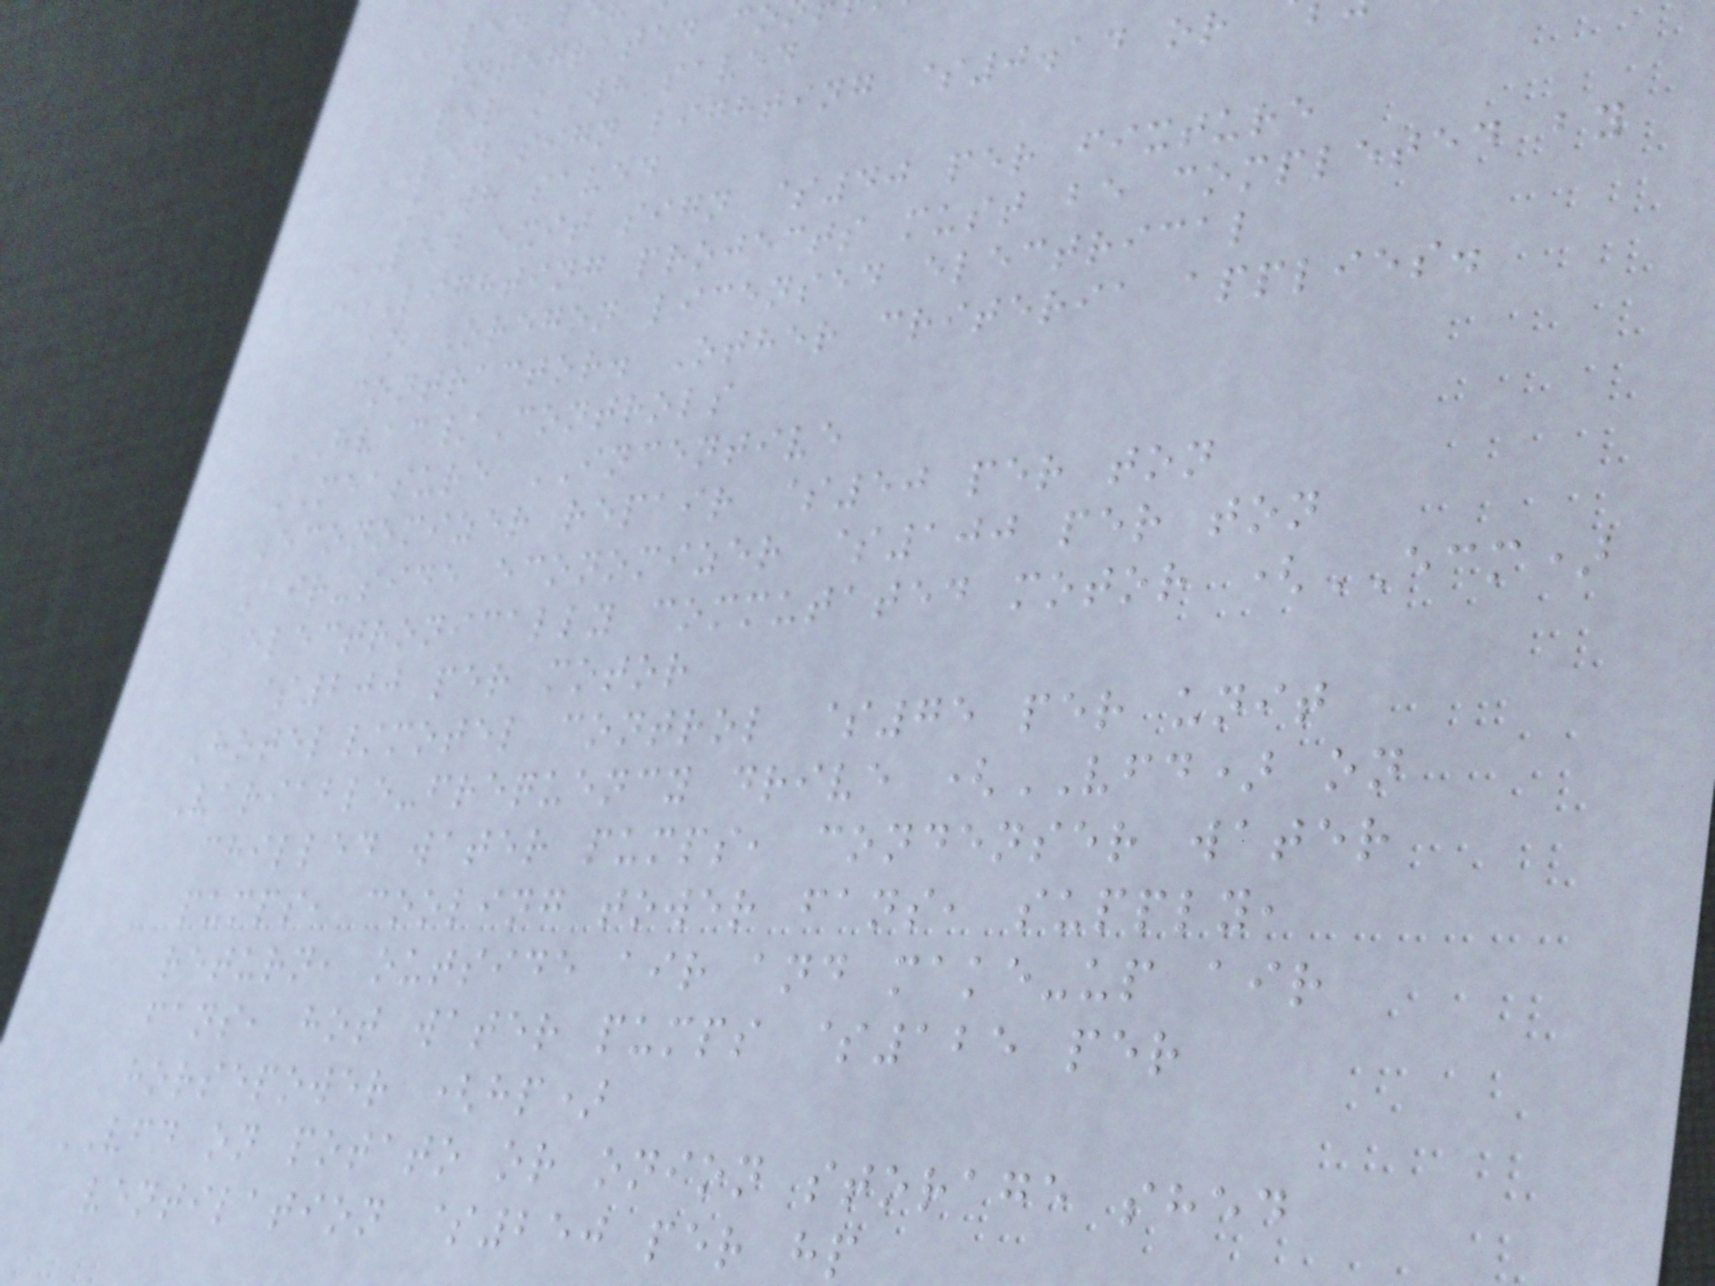integrated co
per kWh saved
LED sign lighting $0.14 or
kWh saved
LED exit sign $40 per fixture
*Lighting projects must be completed by
an Oregon licensed electrical
contractor. Other criteria applies.
HVAC/Controls
MEASURE INCENTIVE
Economizer repair $50 per ton
Air-side economizer $100 per ton
Electronically commutated motor (ECM)
$200 per motor
Hotel/motel control $75 per unit
Variable-frequency drive (VFD) on
chilled water pumps, condenser water
pumps, cooling tower fans, supply,
return, outside air and make-up air
fans, hot water pumps $125 per
horsepower (hp)
VFD on potato or onion storage shed
ventilation $250 per hp
